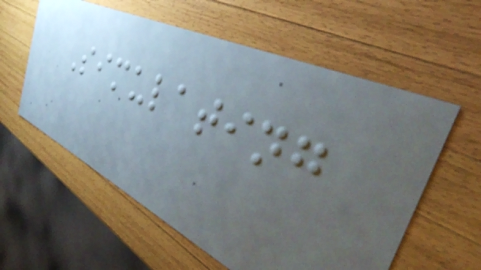Simulating
